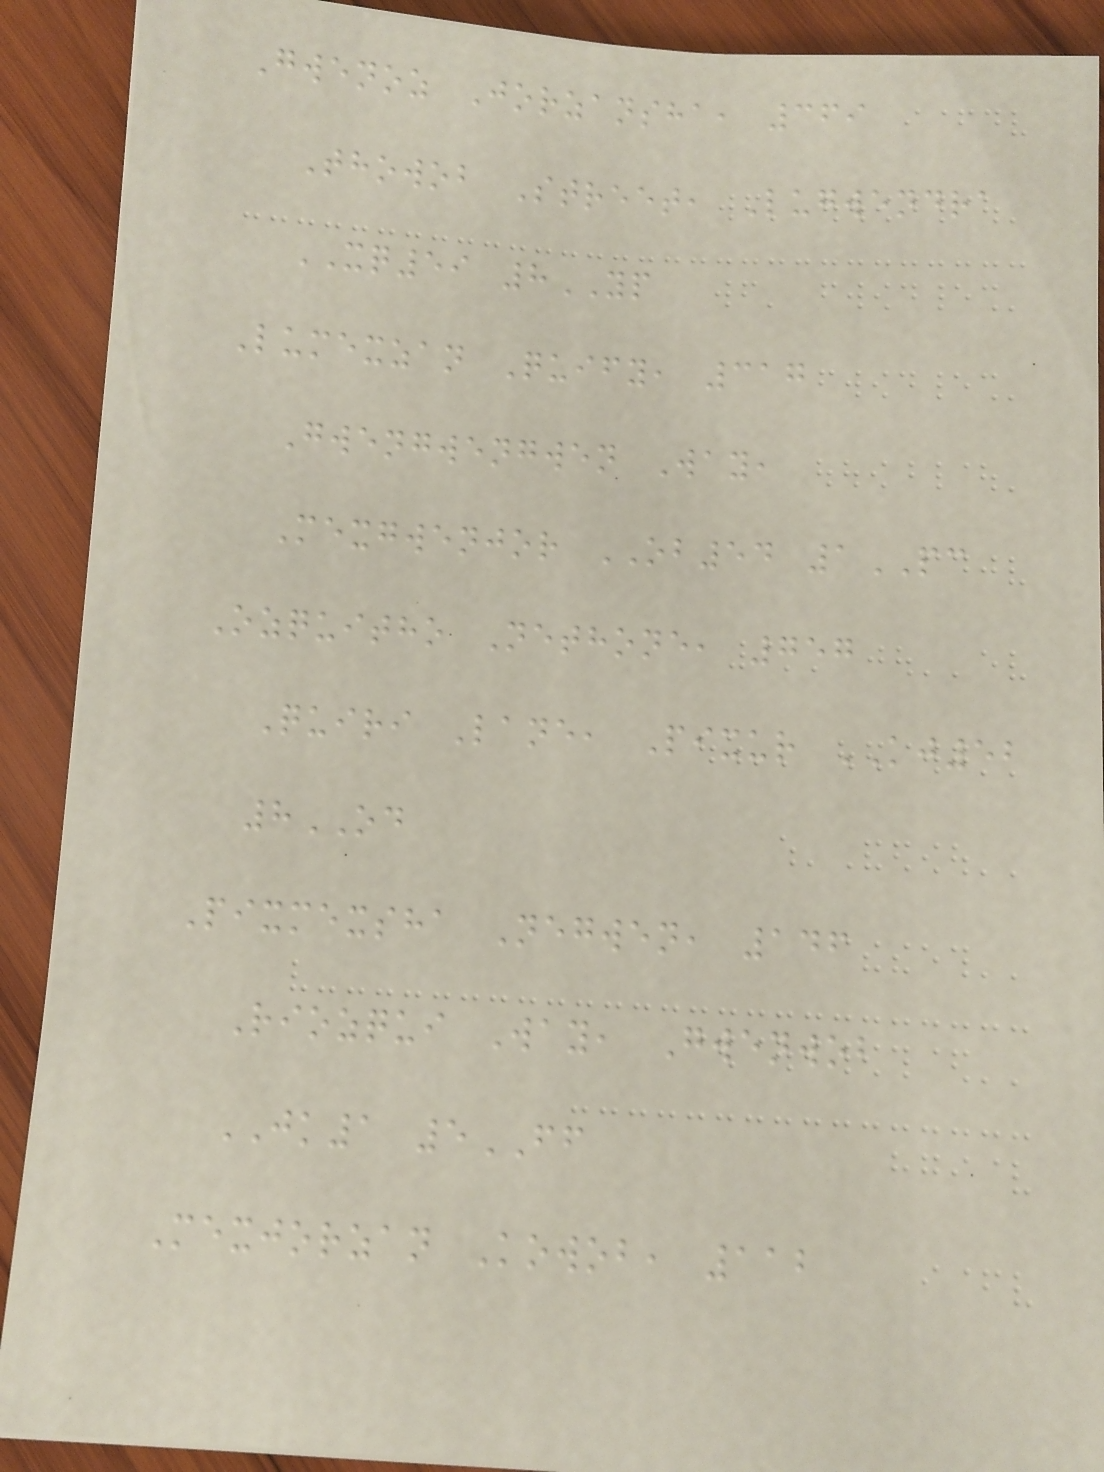Gwenoz Jorzansha, 369
Thowob Street, Lugwendra
XQ59 8YP
Lumexzan Quify, 317
Gwengwengwen Way,
Mexgwenjor OB54 1PC
Ozquitho Nethone, 757
Quiri Lane, Pixur KJ52
8OD
Pixmexsha Negwen, 146
Riozqui Way, Gwenwob
JK1 5FF
Mexjorzan Kowob, 112
